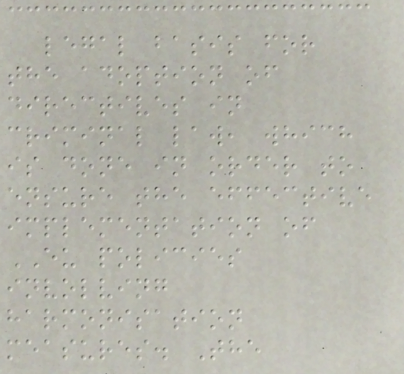legal basis for
the adoption of
directives in
criminal law, which
is done in order to
ensure the effective
implementation of
EU policies
involving
harmonisation
measures. The
